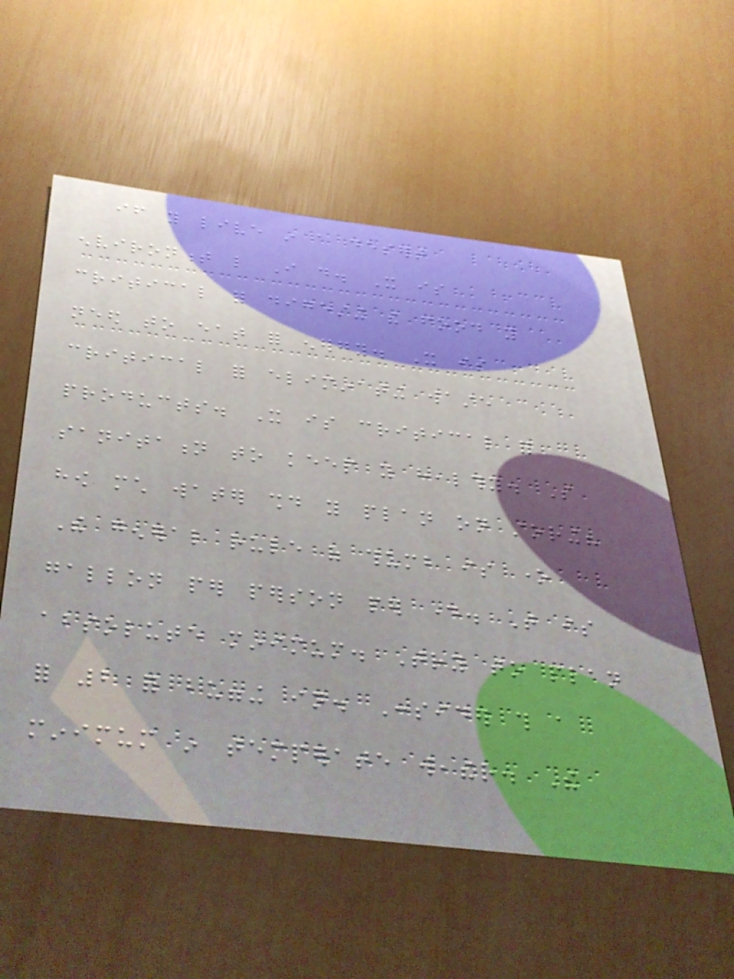if you live in a desert
environment like I do. It is
critical for digesting the food you
need to eat for energy. It is
critical for eliminating waste
products. It is critical for
sanitation to keep you healthy. So
how much water should you plan on storing?
The general rule of thumb is one
gallon per person per day. That is
absolute minimum. Try to plan
for 2 for bugging in. Consider this a
minimum in temperate weather. The
